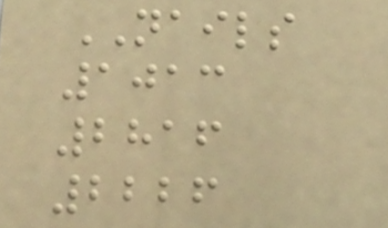NAILS
1013
2816
2226
